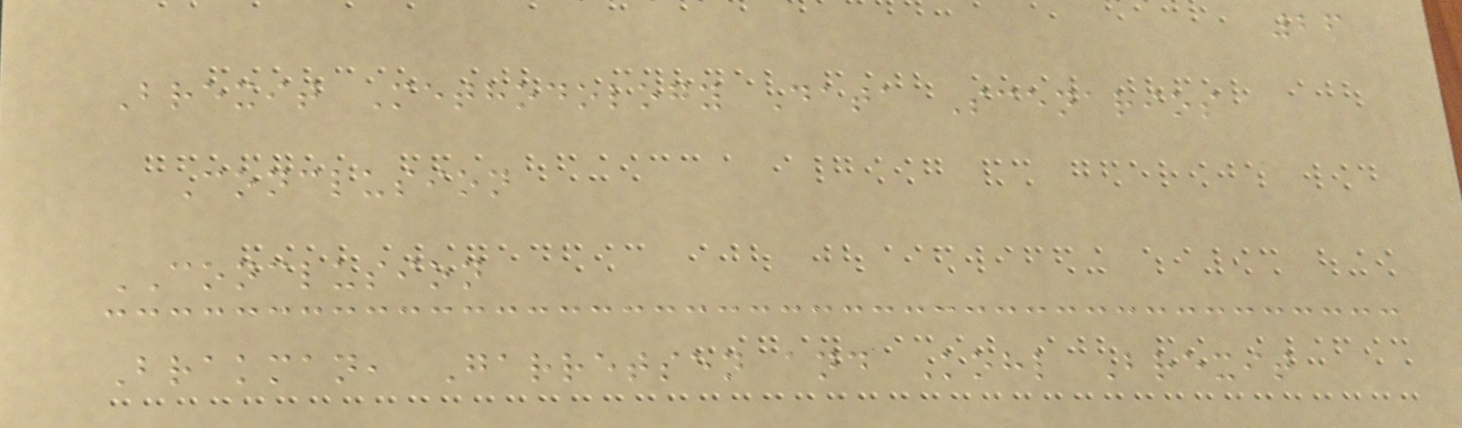26
Brexit Methodology Data Scenarios
Conclusion
CONCLUSION
Brakman, Garretsen and Kohl Brexit
